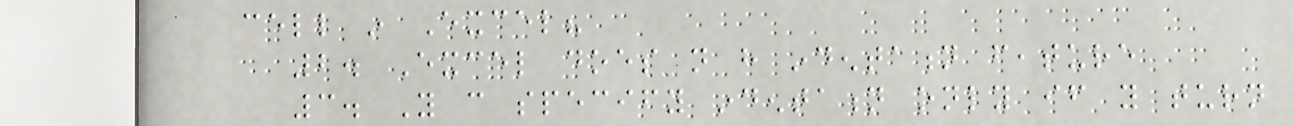cell in Excel?
2. Excel does not have indentation feature
3. You can specify indentation only if you turn
